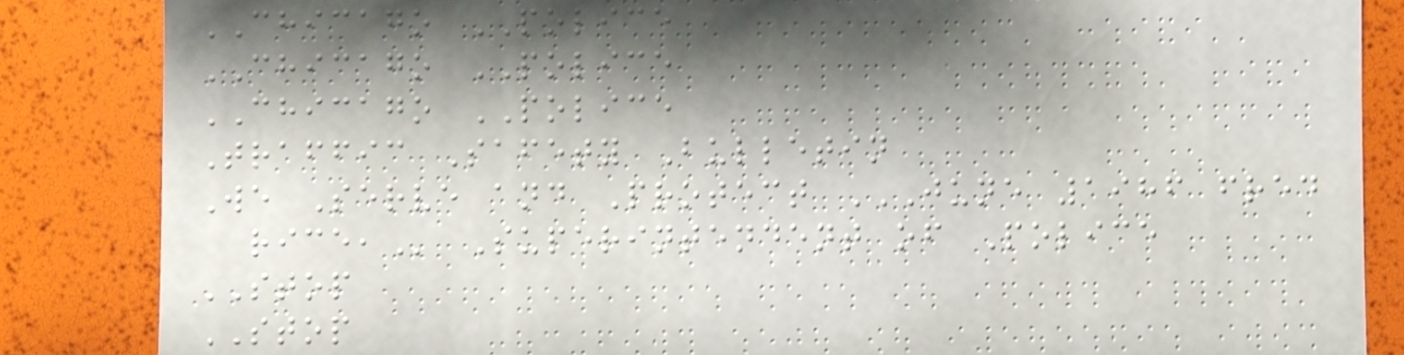CHICAGO POLICE
CHICAGO POLICE
CHICAGO POLICE
Traffic Safety Bulletin
We Serve and Protect JUNE 1986 FRED
RICE, Superintendent of Police
STOP
STOP
